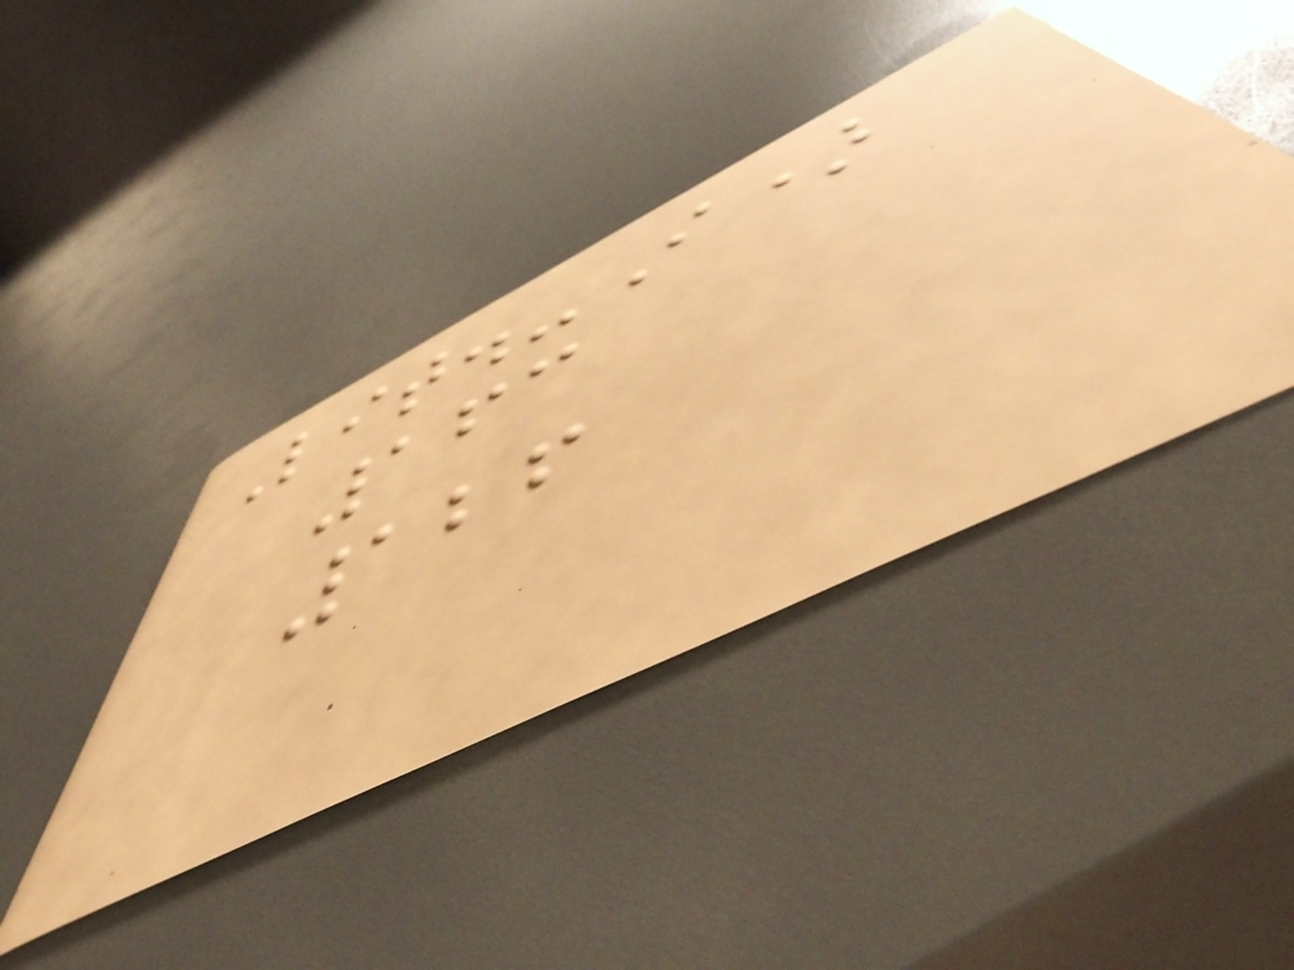Lit.-I)
163
126
